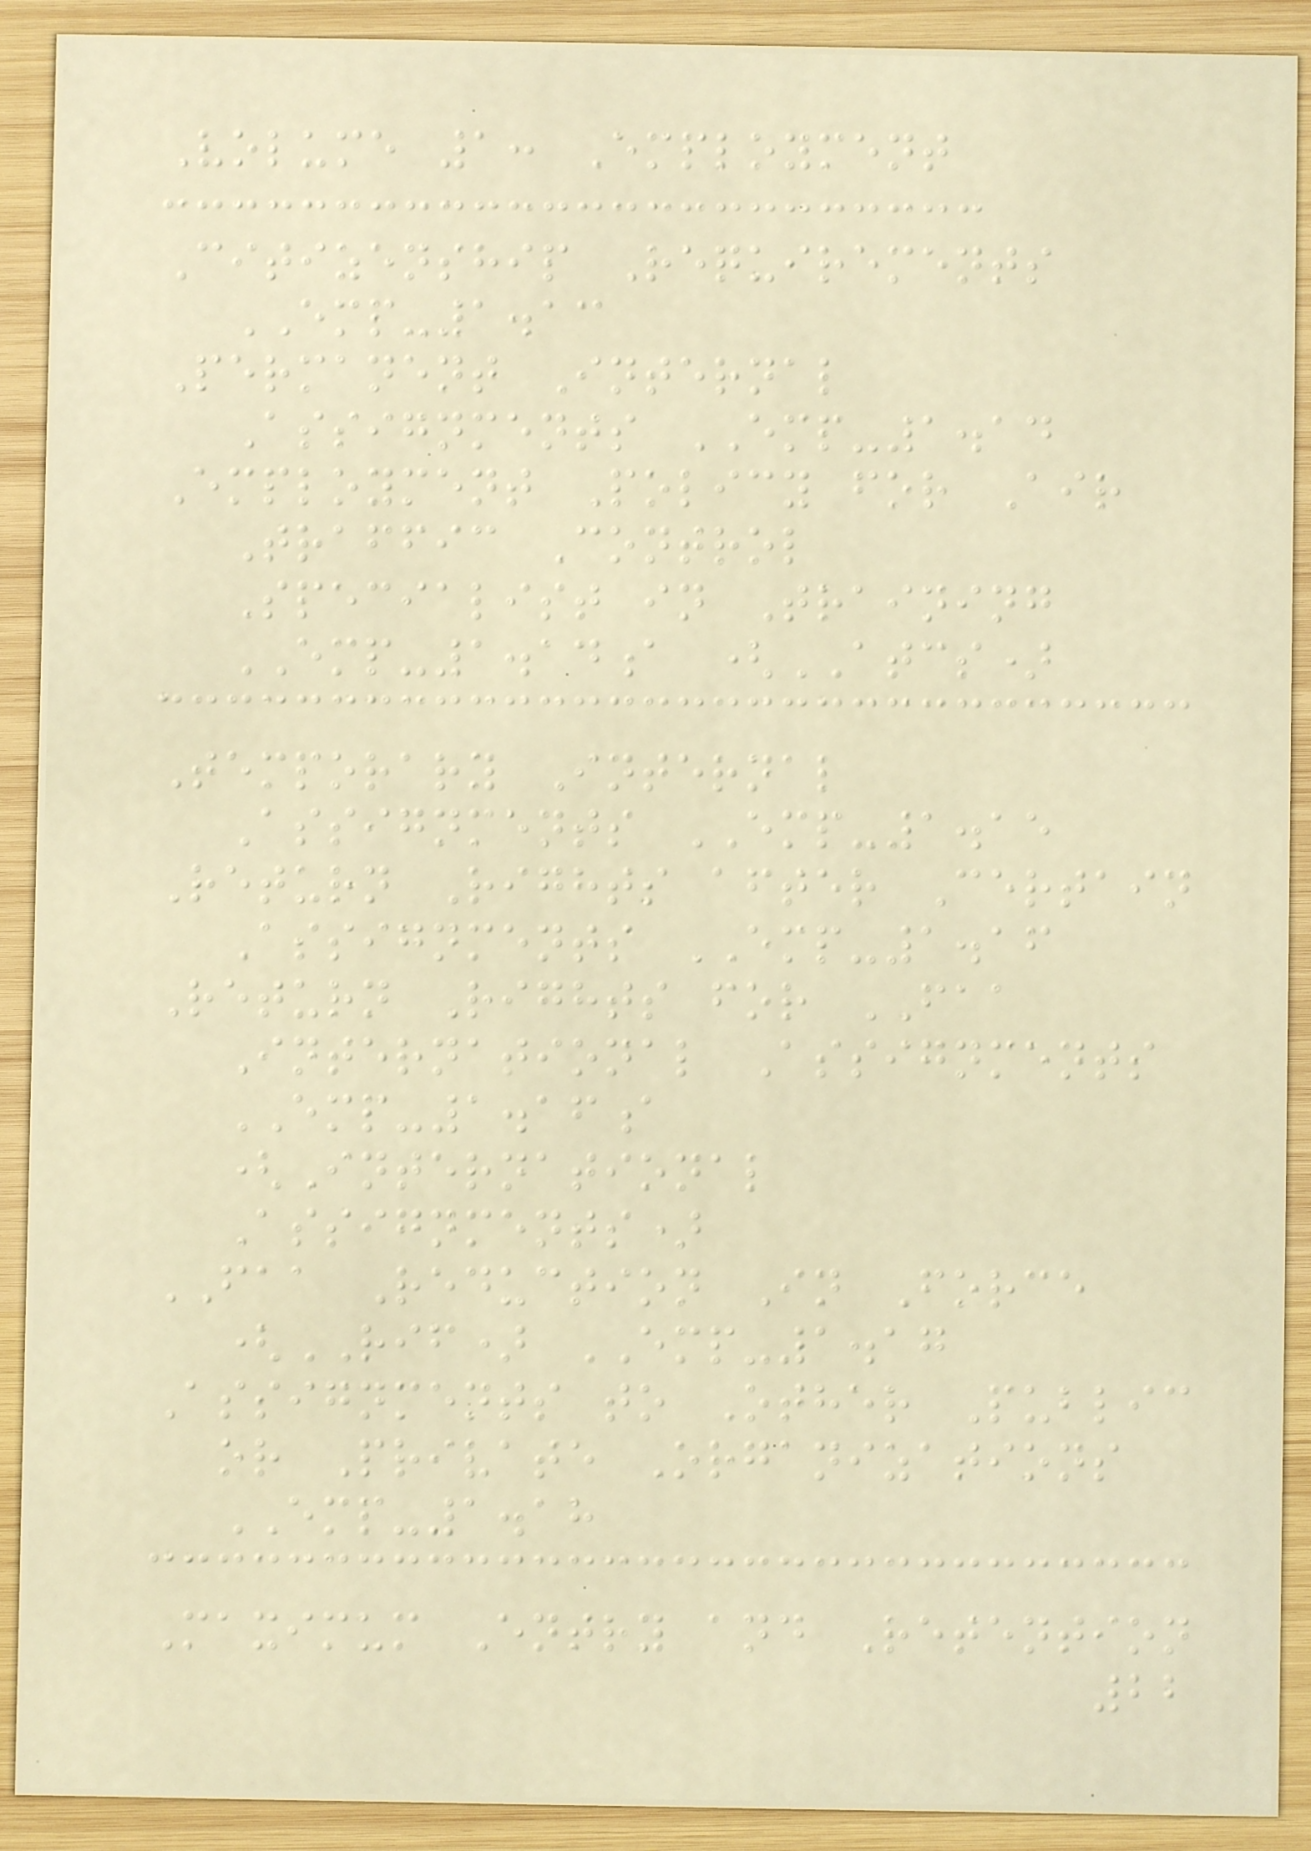Volume 1: Employment
Citizenship Requirements
EMP-1.13
Permanent Internal
Assignments EMP-1.14
Employment Policy for Air
Traffic Control
Specialist in Training
EMP-1.14a (ATCS)
Temporary Internal
Assignments EMP-1.15
Return Rights after Certain
Assignments EMP-1.16
Return Rights for FAA
International Assignments
EMP-1.16a
(International
Assignments)
FAA Reduction In Force
(RIF) EMP-1.17
Assignments to Other Public
or Private Organizations
EMP-1.18
Maximum Entry and Retention
22
